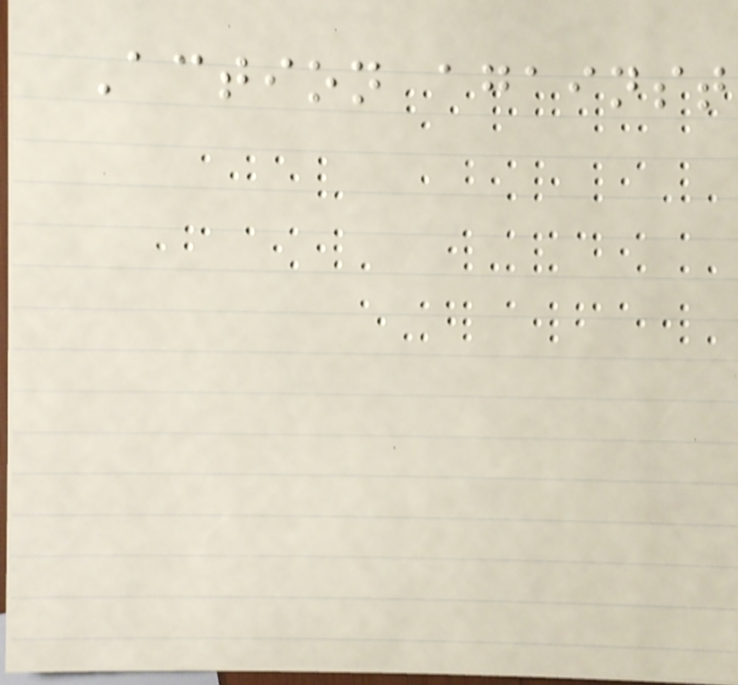Action against
